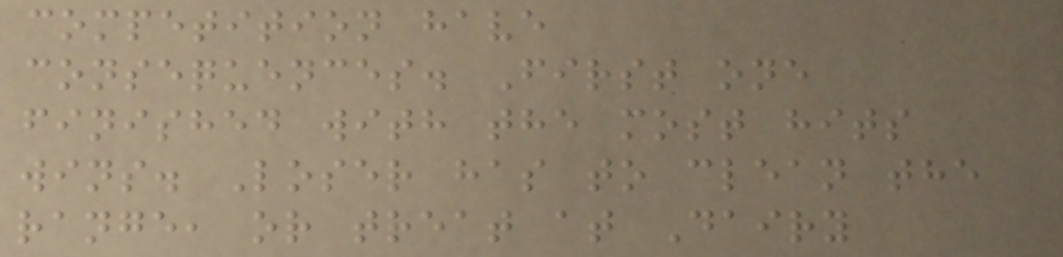competition have
consequences. First one
finished with the most hits
wins. Loser has to clean the
range, or treat at Dairy
